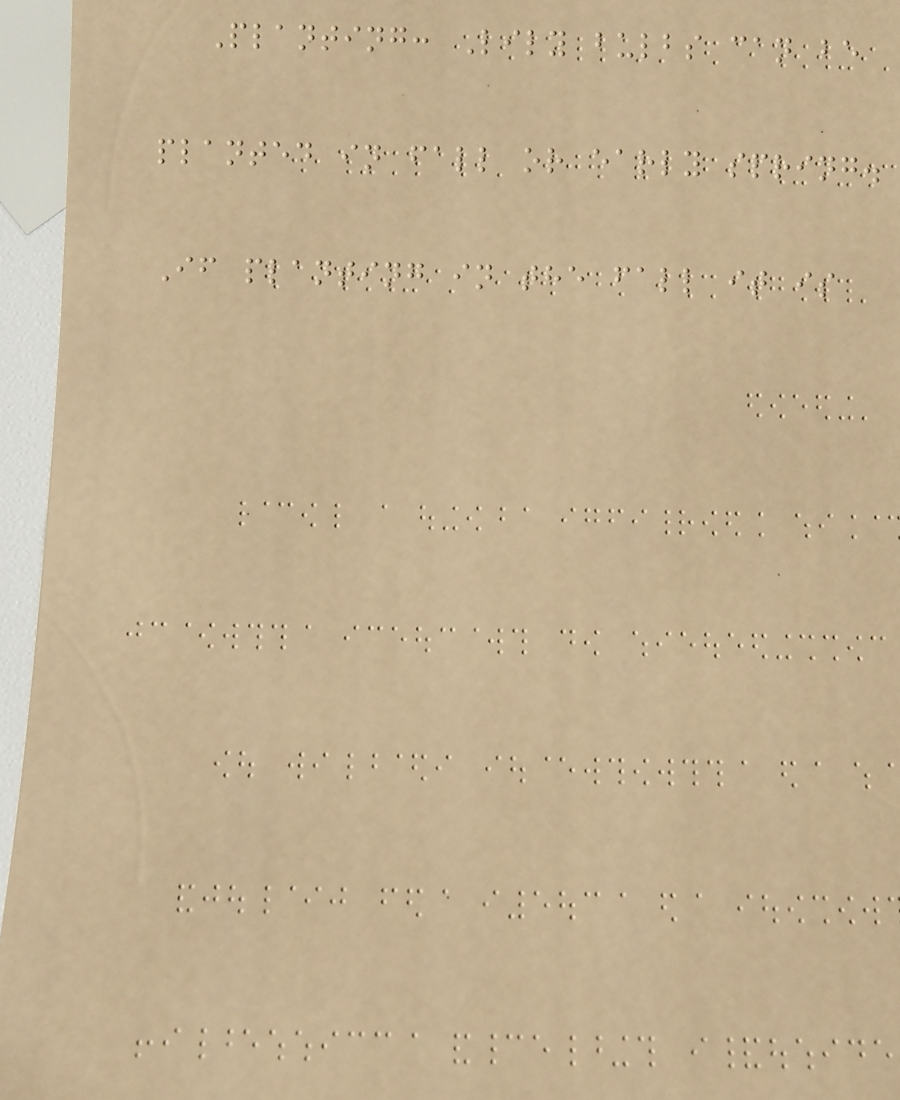Planting: Lily bulbs can be
planted in fall or early spring.
If planting in the fall it is
